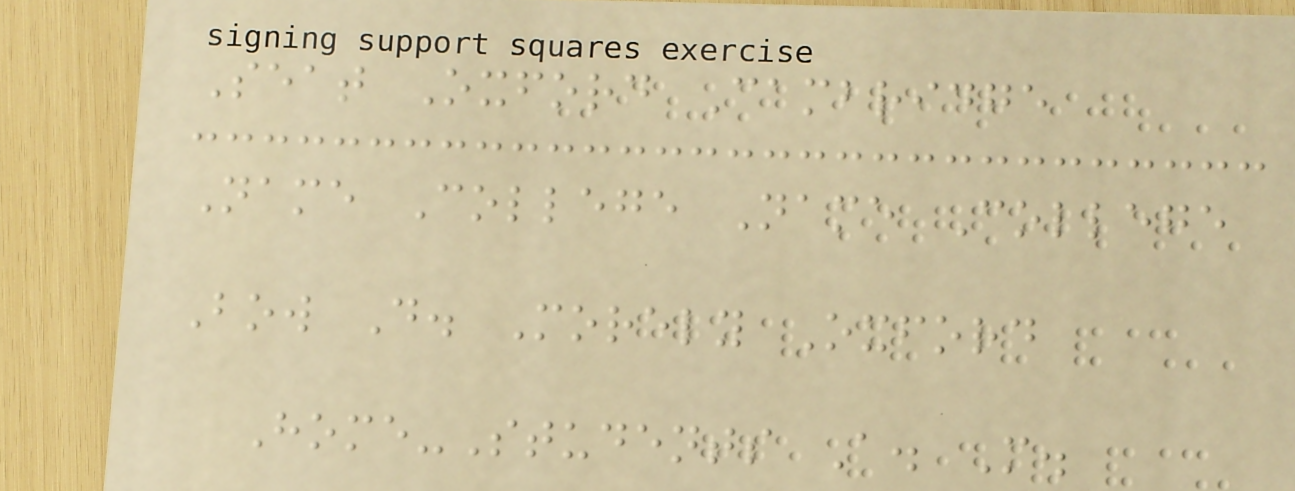Seat Oxford Cambridge
Name College Name College
Bow D. Morely Oxford
Home-Students A. M.
